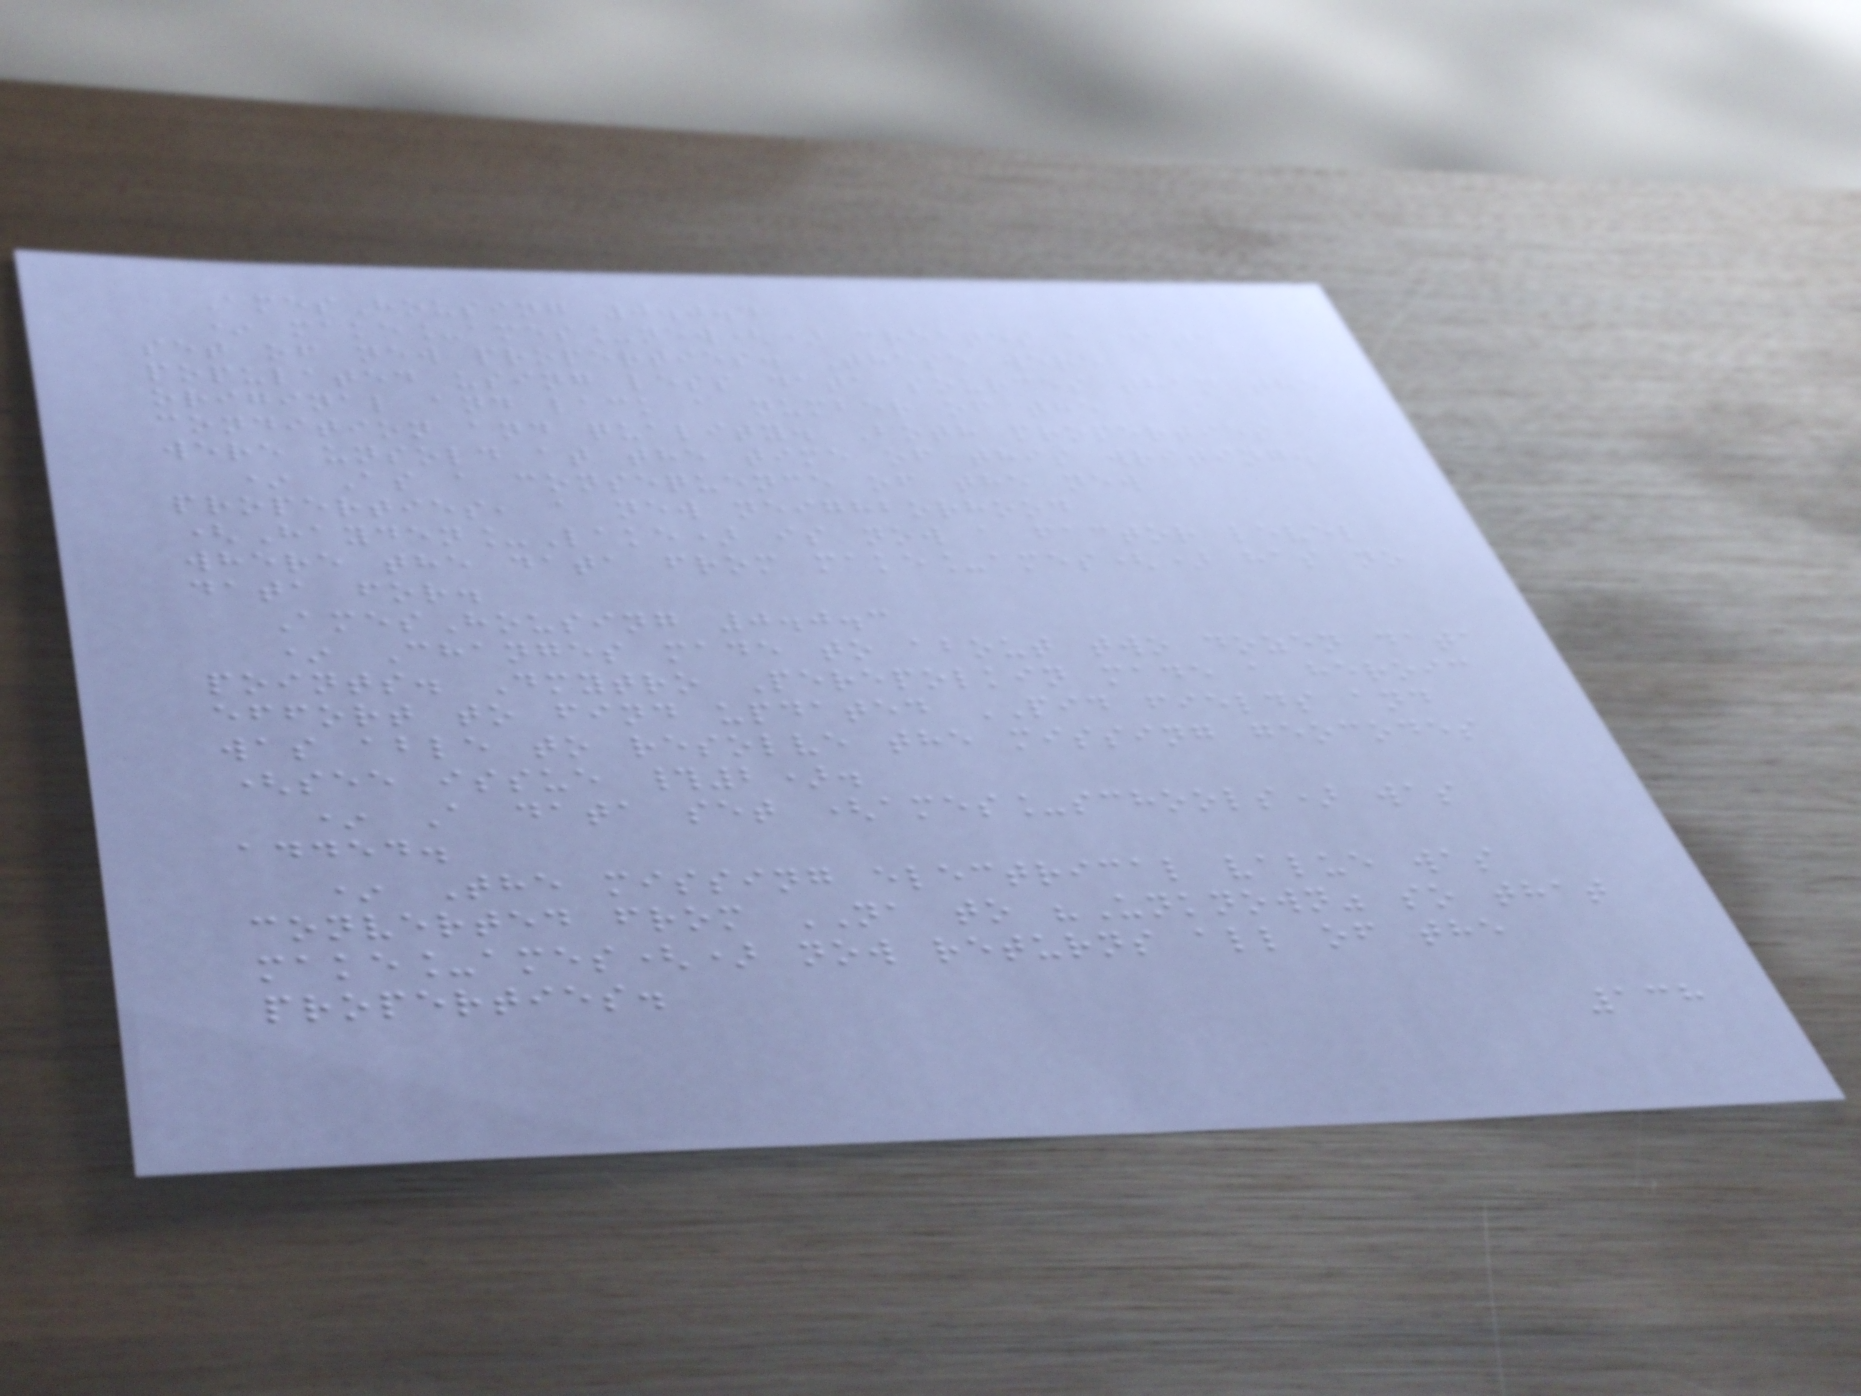AmesHousing 0.0.4
* make_ames_new() creates a data
set of new properties. These were
populated using less data sources than the
original and lack a number of the
condition and quality. Both properties
were unsold at the time of this writing.
* As a consequence of the new
properties, a new neighborhood
(Hayden_Lake) is now a factor level
where the data from make_ames() has no
data for.
AmesHousing 0.0.3
* Changes made to about two dozen data
points. Dmytro Perepolkin made a heroic
effort to find updated PID fields and
was able to resolve the missing geocodes
(see issue #2).
* A data set (ames_schools) was
added.
* The missing electrical value was
converted from NA to "Unknown" so that
make_ames() now returns all of the
properties.
138
